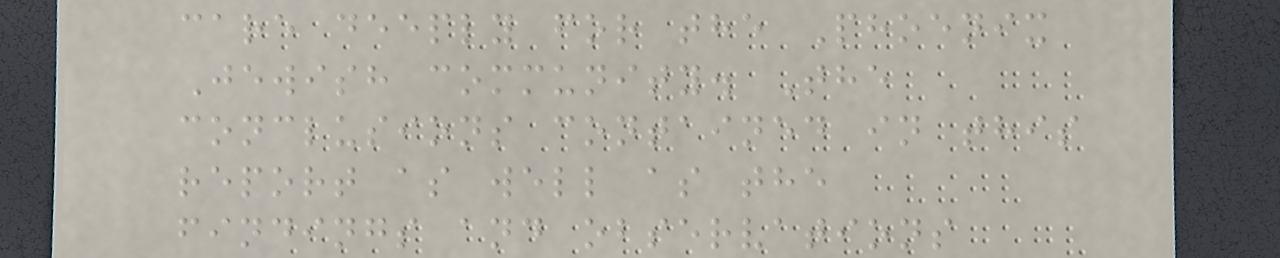care deeply for the Phoenix
Jewish community. The
conclusions contained in this
report as well as the
findings and observations
